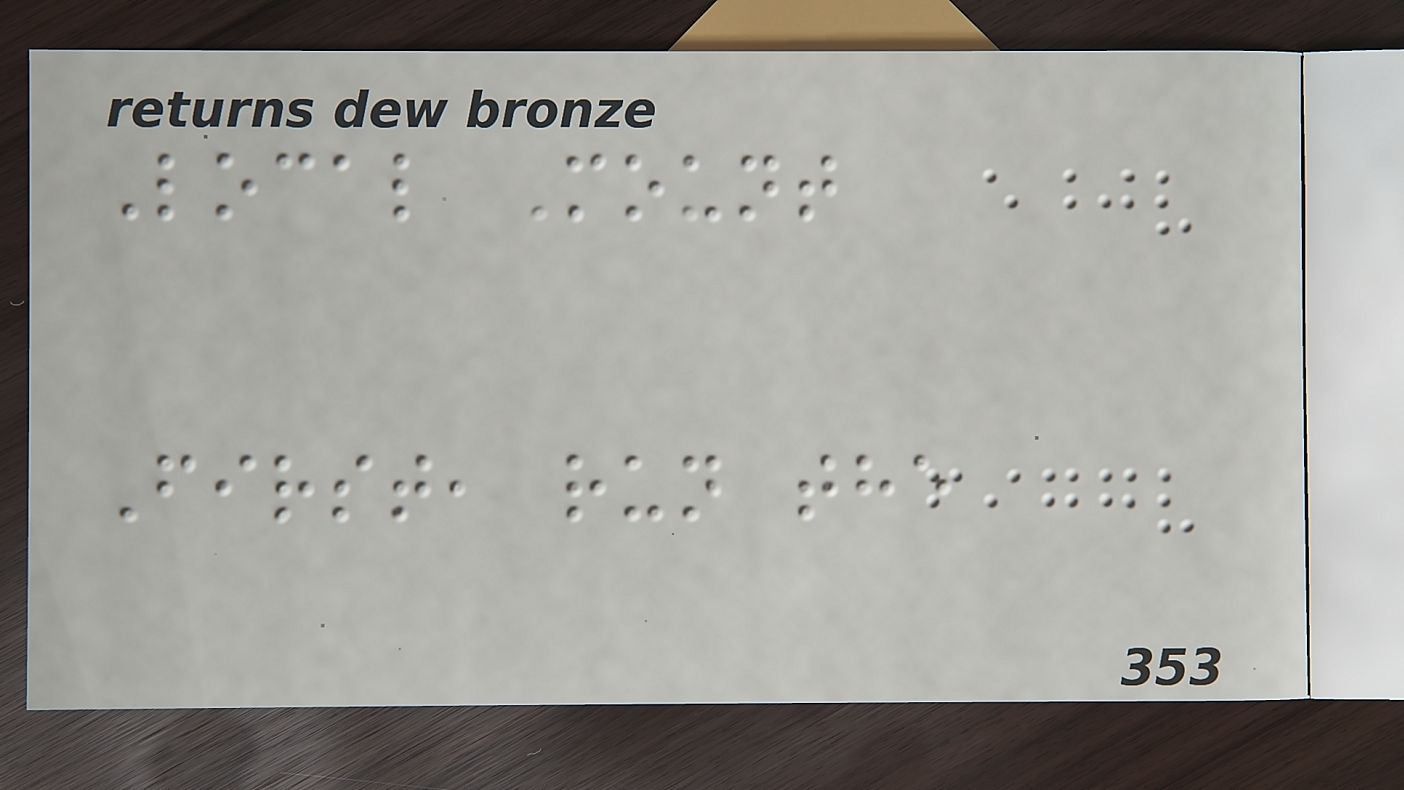Local Mount
First, run the
